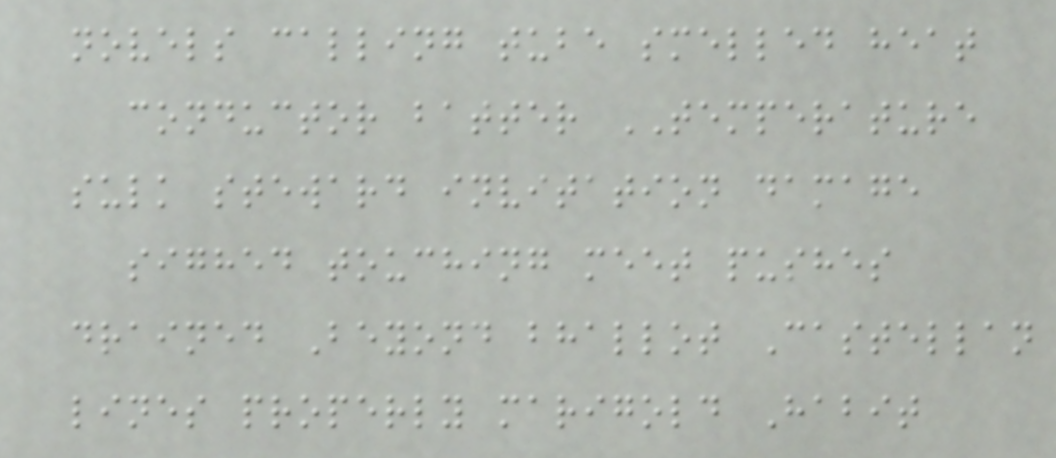novels calling tube smelled heat
conductor batter TEMPERATURE
sulk steward invitation damage
sighed touching meet pushes
drained Beyond bhallot Castellan
lines properly marigold Habit
